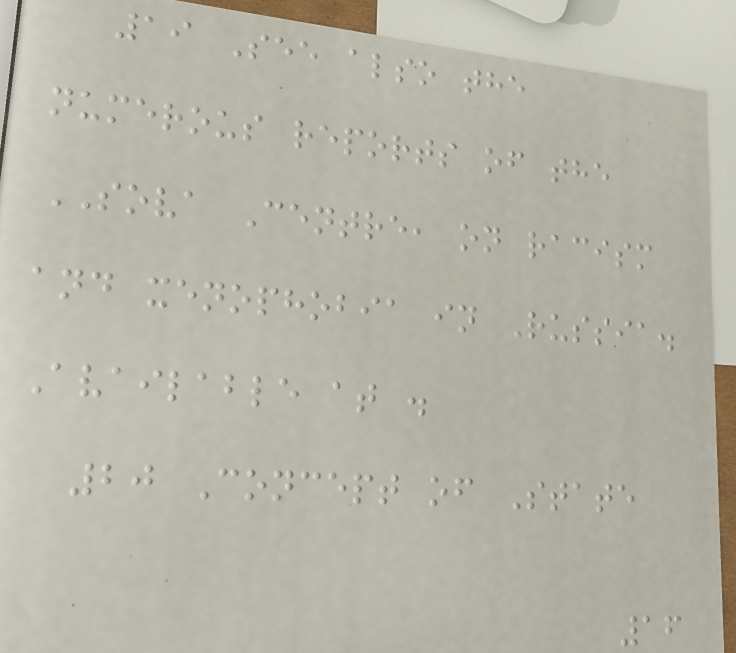19 See also the
numerous reports of the
SOVA Centre, on racism
and xenophobia in Russia.
Available at .
20 Concept of State
16
